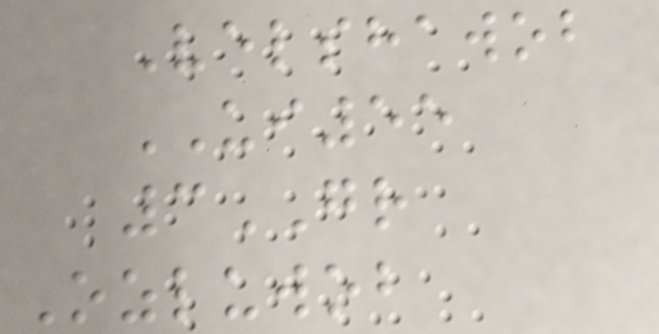Velshawob
UI55
3GR
Ozluwob
